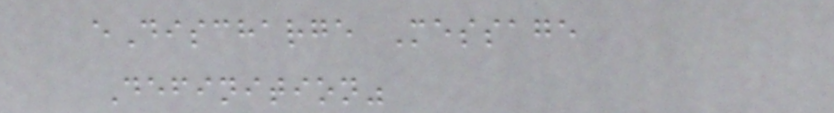eDischarge Message
Definition"
